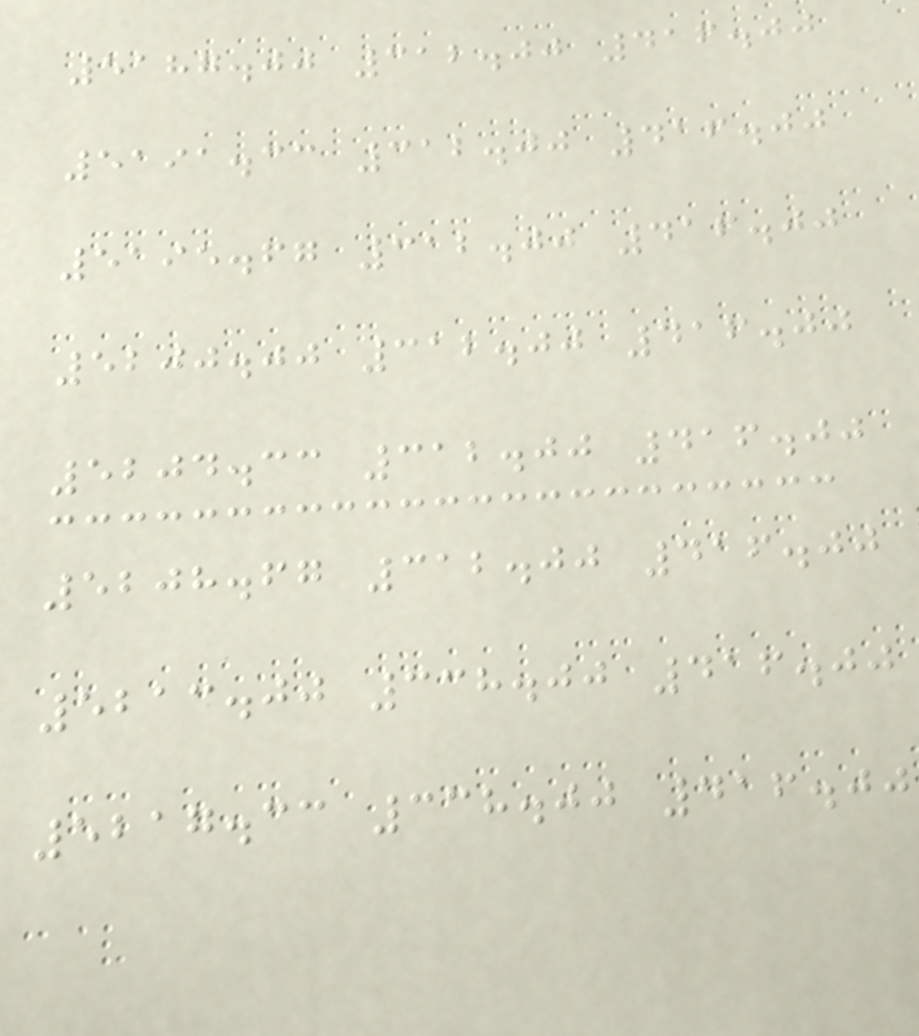5187.00 312.00 416.00
5191.33 312.00 416.00
5195.67 312.00 416.00
5200.00 312.00 416.00
5204.33 312.00 416.00
5208.67 312.00 416.00
5213.00 338.00 416.00
5217.33 338.00 416.00
